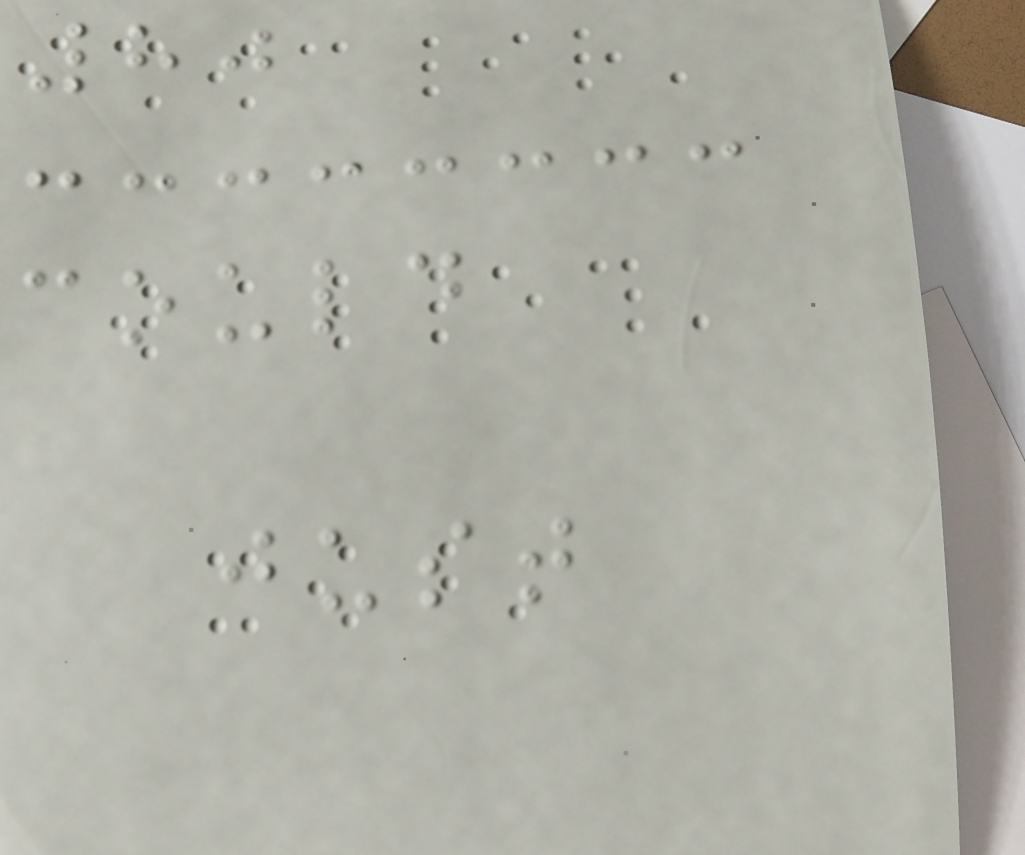80
could
just
